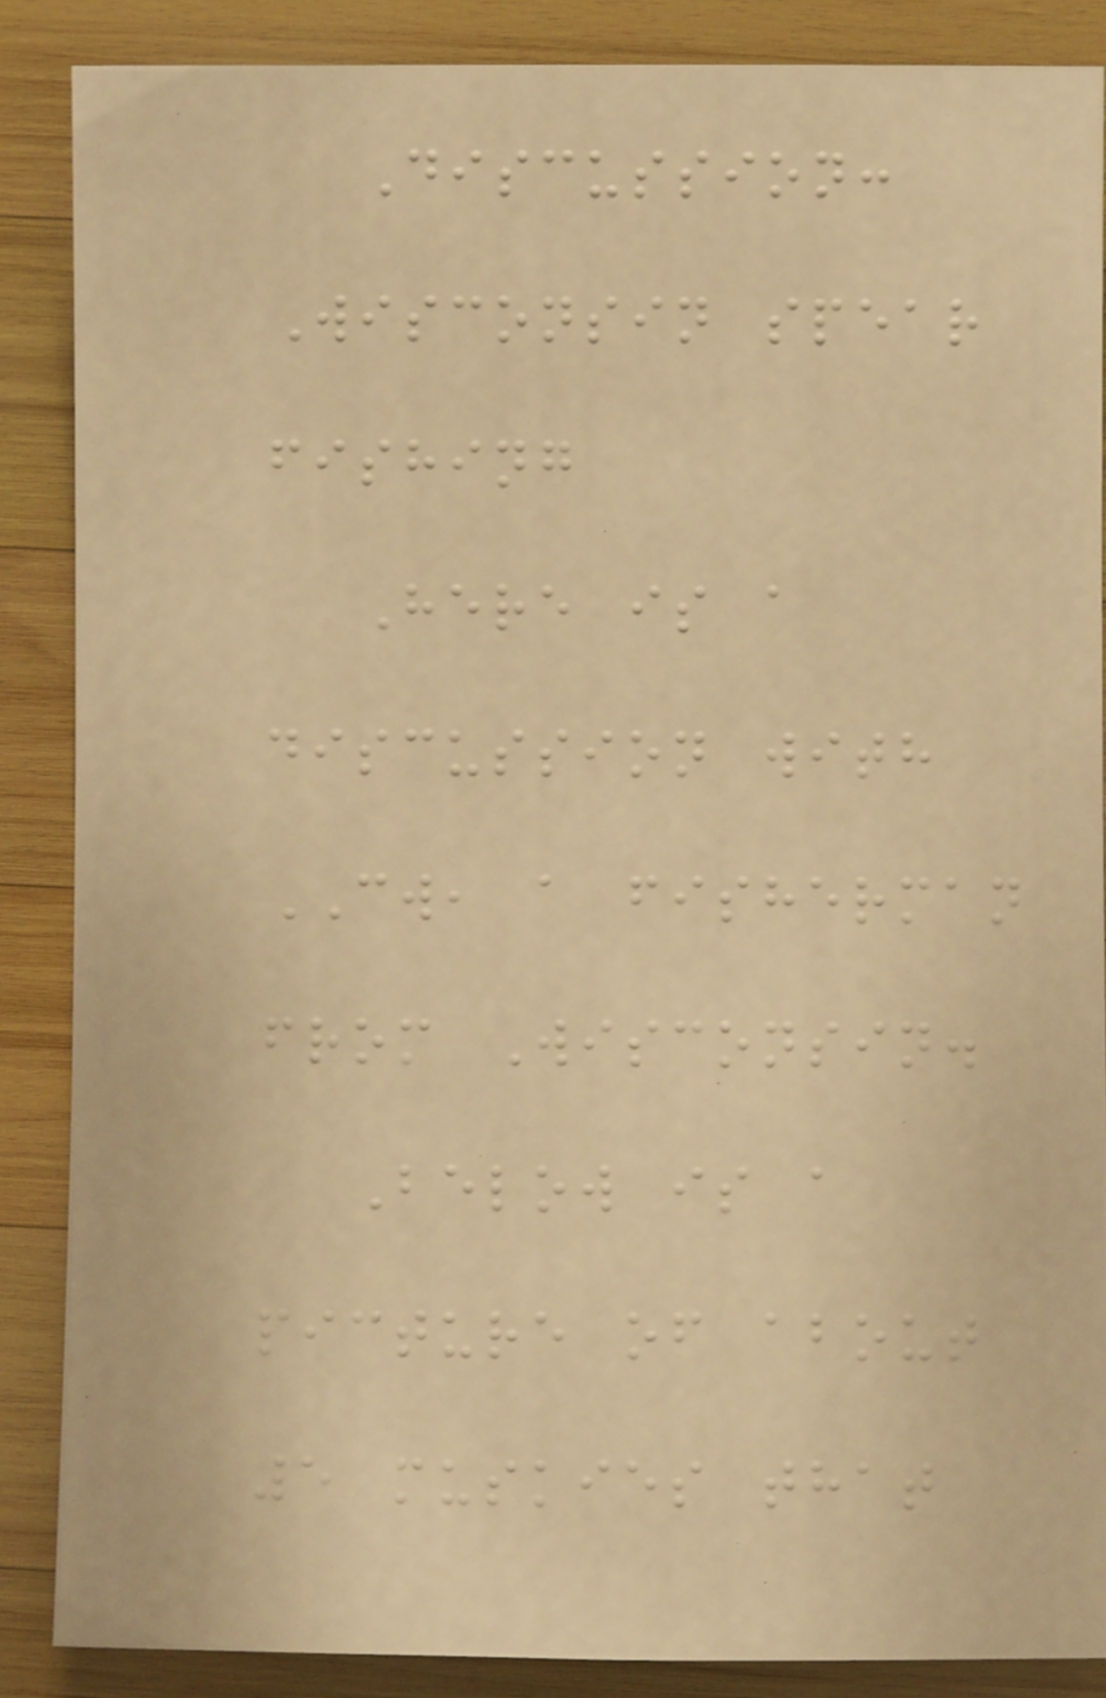Discussion:
Wisconsin spear
fishing
Here is a
discussion with
CW, a fisherman
from Wisconsin.
Below is a
picture of about
5 muskies that
